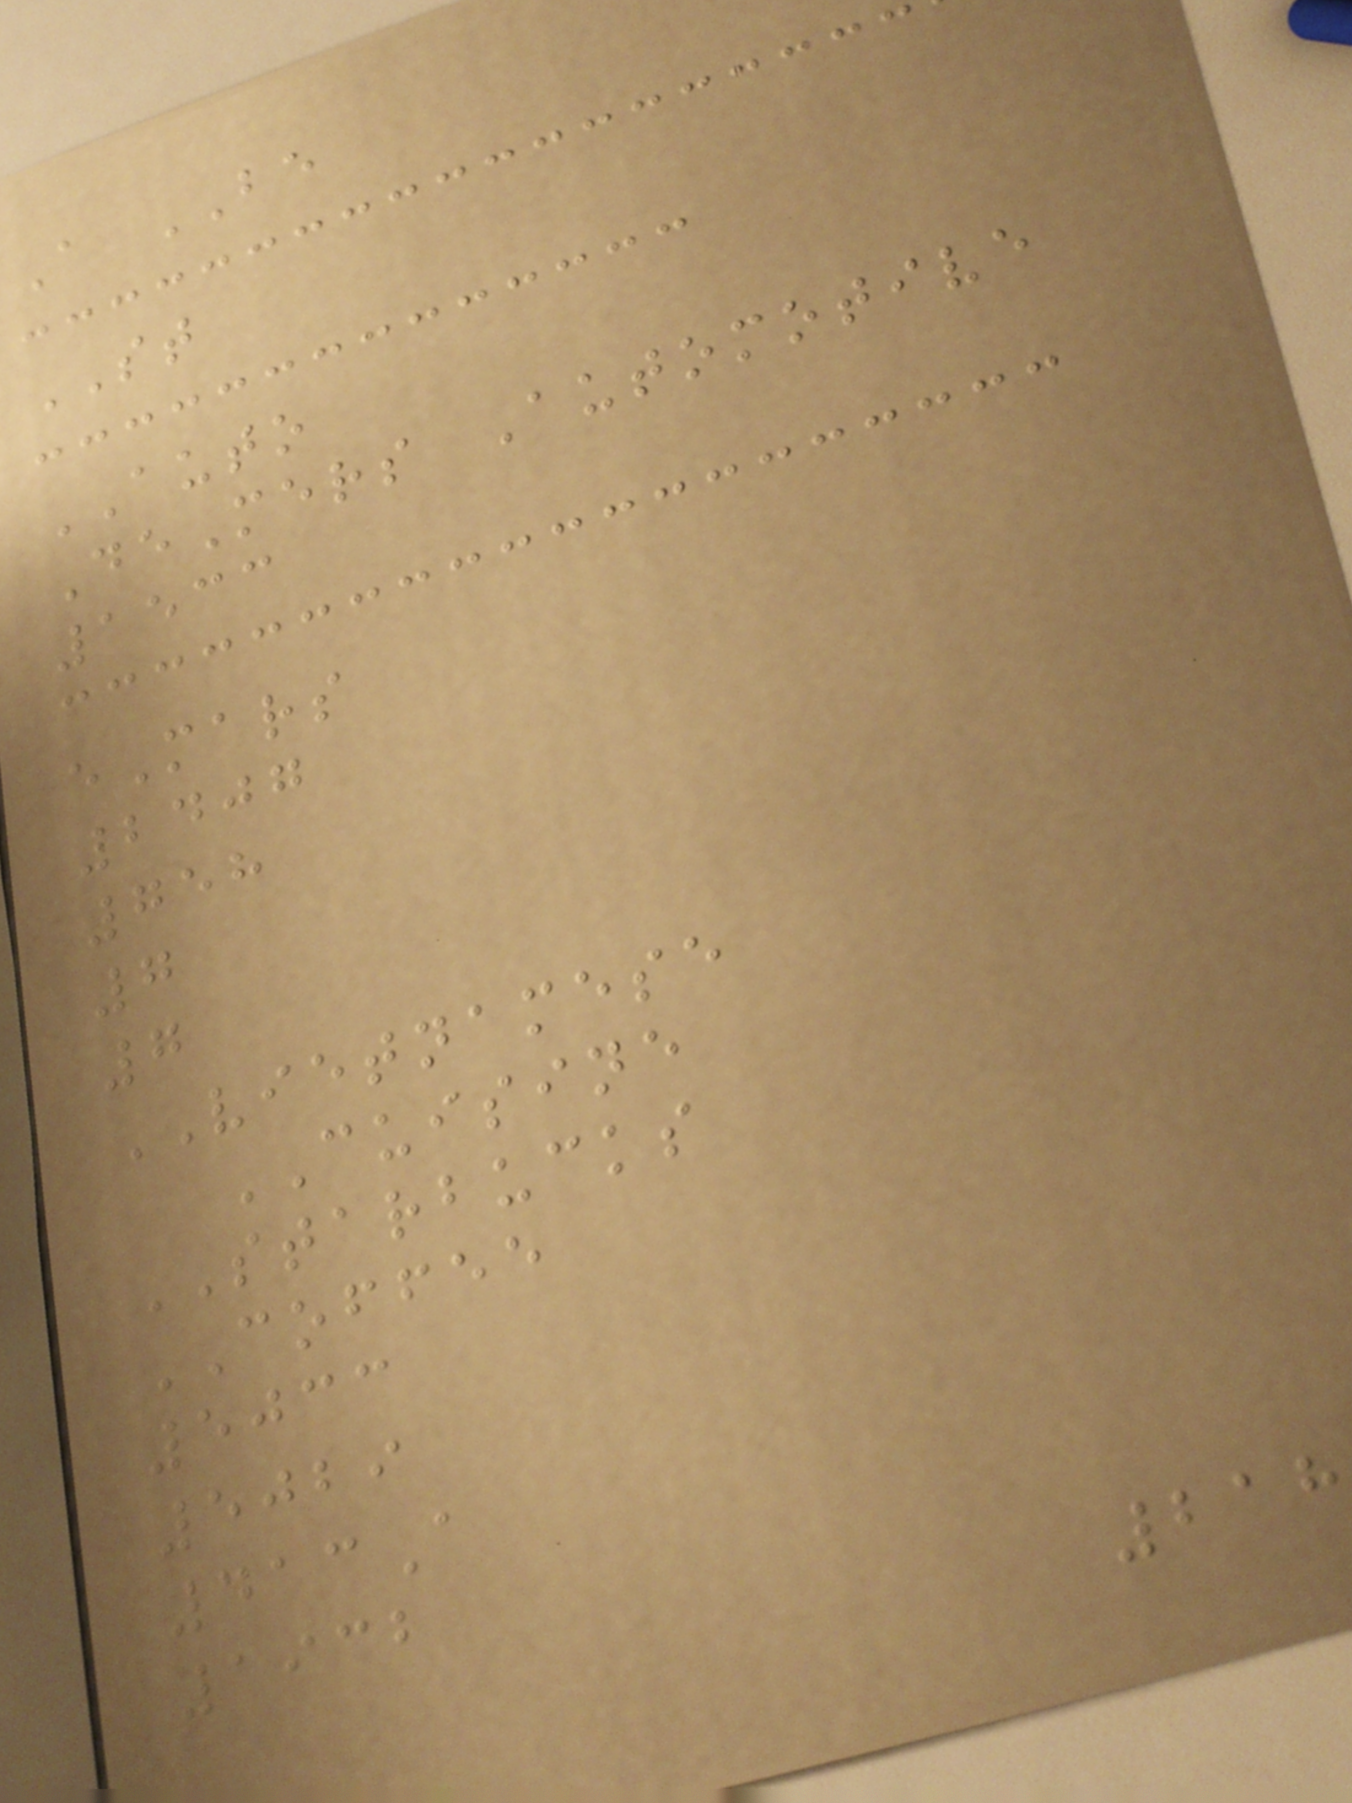A BE
ST
AUTO
DeMers Automotive
1533
eMars
2407
758
7
7
VIETNAMESE
CUISINE
STARBUCKS
COFFEE
5033
5029
413A
1932
218
